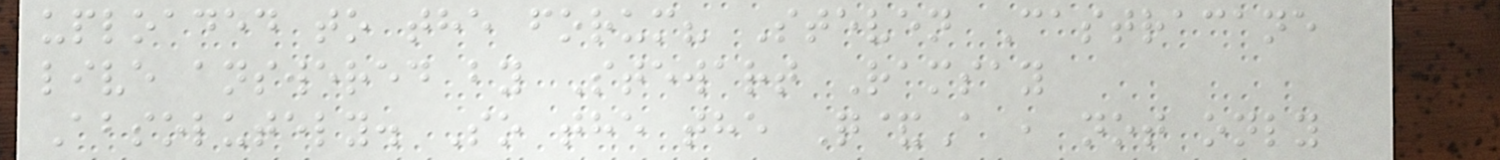uploaded to the forum? Steven Castracane
live answered by Stewart Ramsay
Absolutely. So the the Q&A , not only
